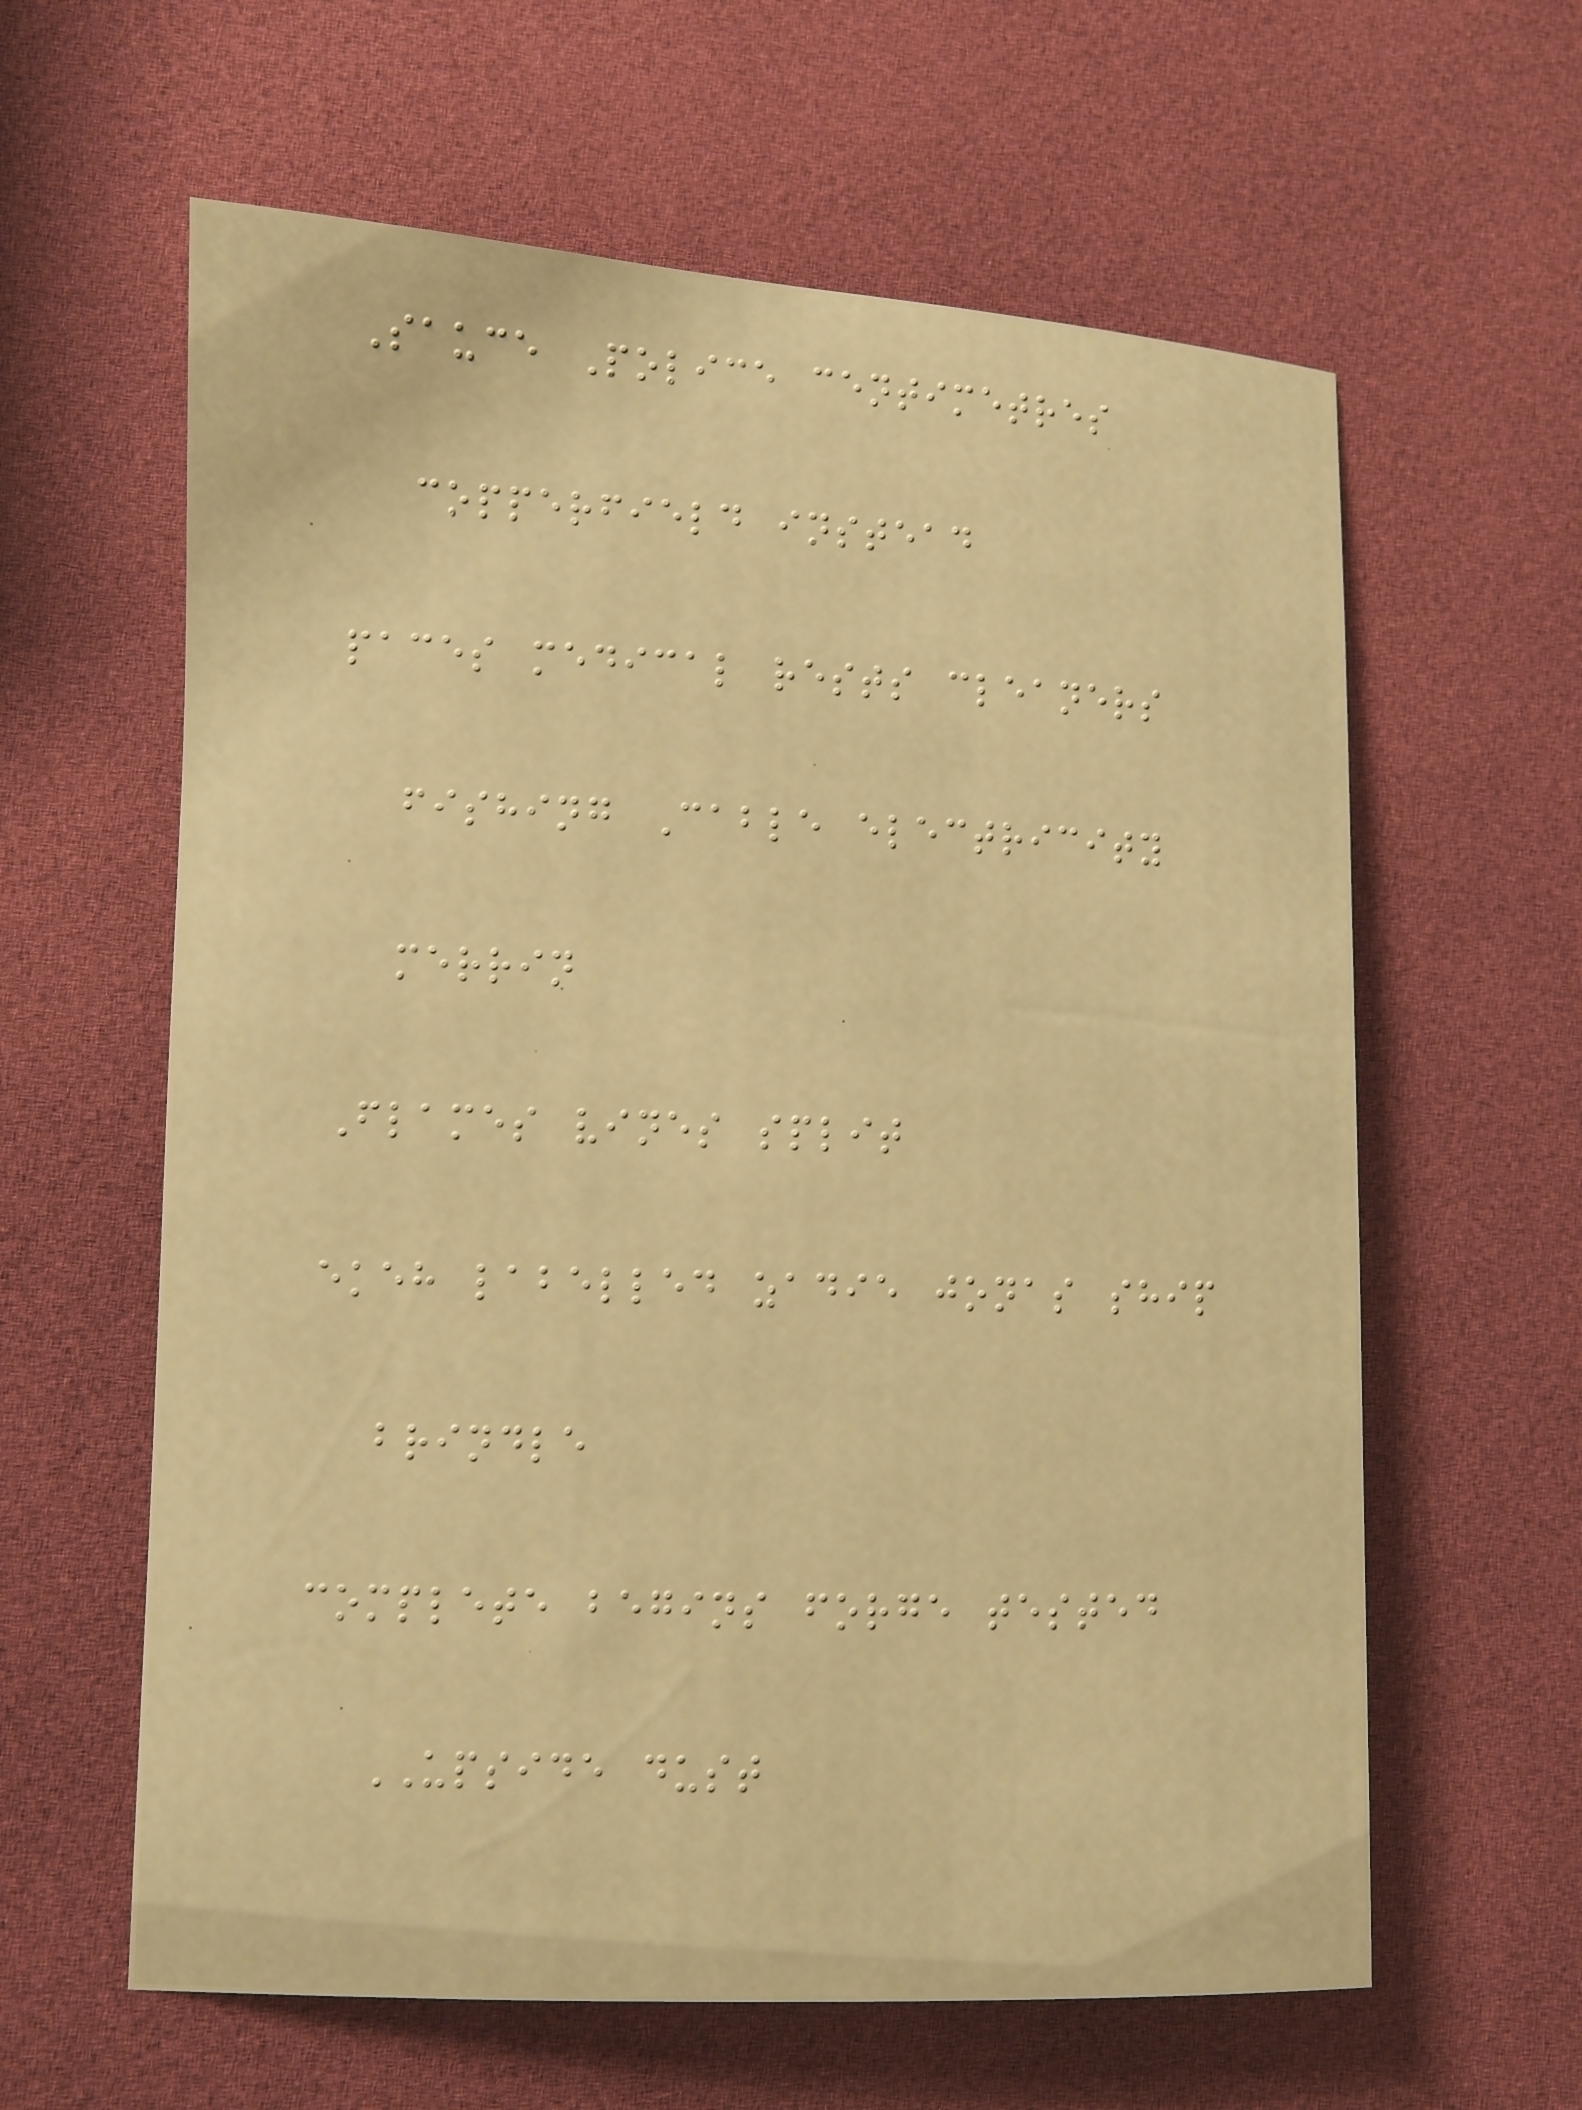Sauce Police centimetres
copperfield instead
paces medical rests cleaners
fishing Cable electricity
merrin
Flames vines split
ekeh labelled zadie jonas ship
brindle
complete begins forge tested
UPSIDE dust
